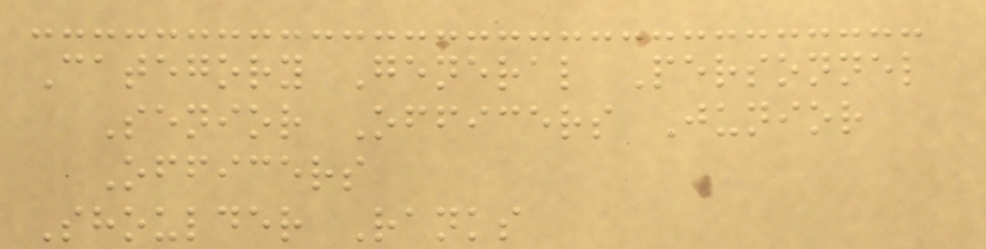Category General Personnel
Senior Officers Junior
Officers
Shoulder Ranks
